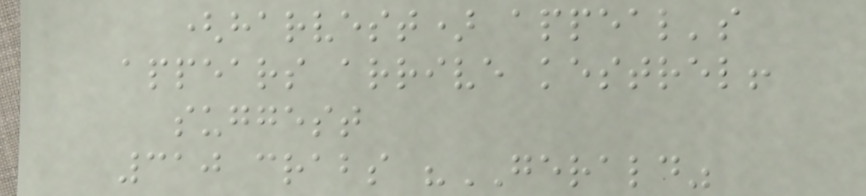(harvest) appeal's
appears arrive kestrel!
suggest
310 crabs "GERALD"
